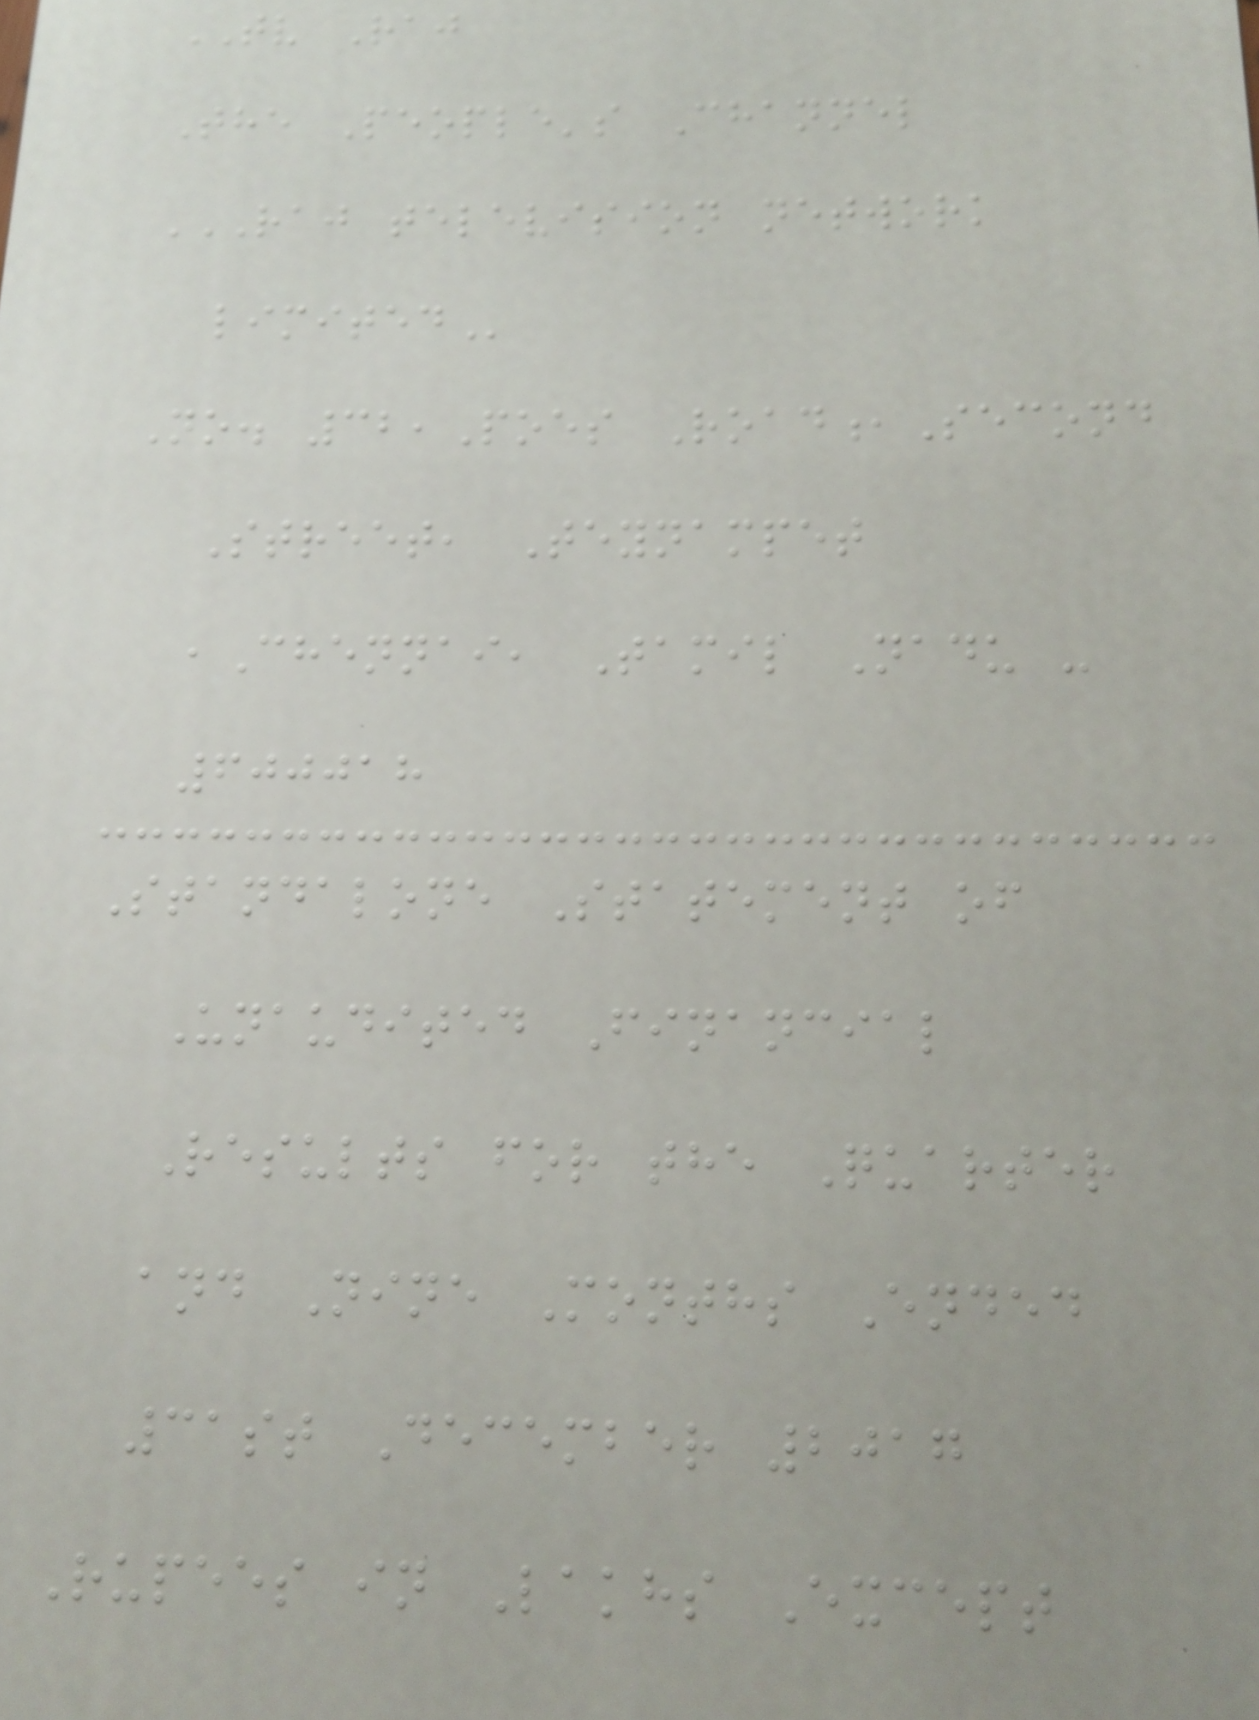TV Raj
The People's Channel
RAJ TELEVISION NETWORK
LIMITED
No. 32,Poes Road,Second
Street, Teynampet
,Chennai, Tamil Nadu -
600018
Standalone Statement of
Unaudited Financial
Results for the Quarter
and Nine Months Ended
31st December 2017
Rupees in Lakhs Except
